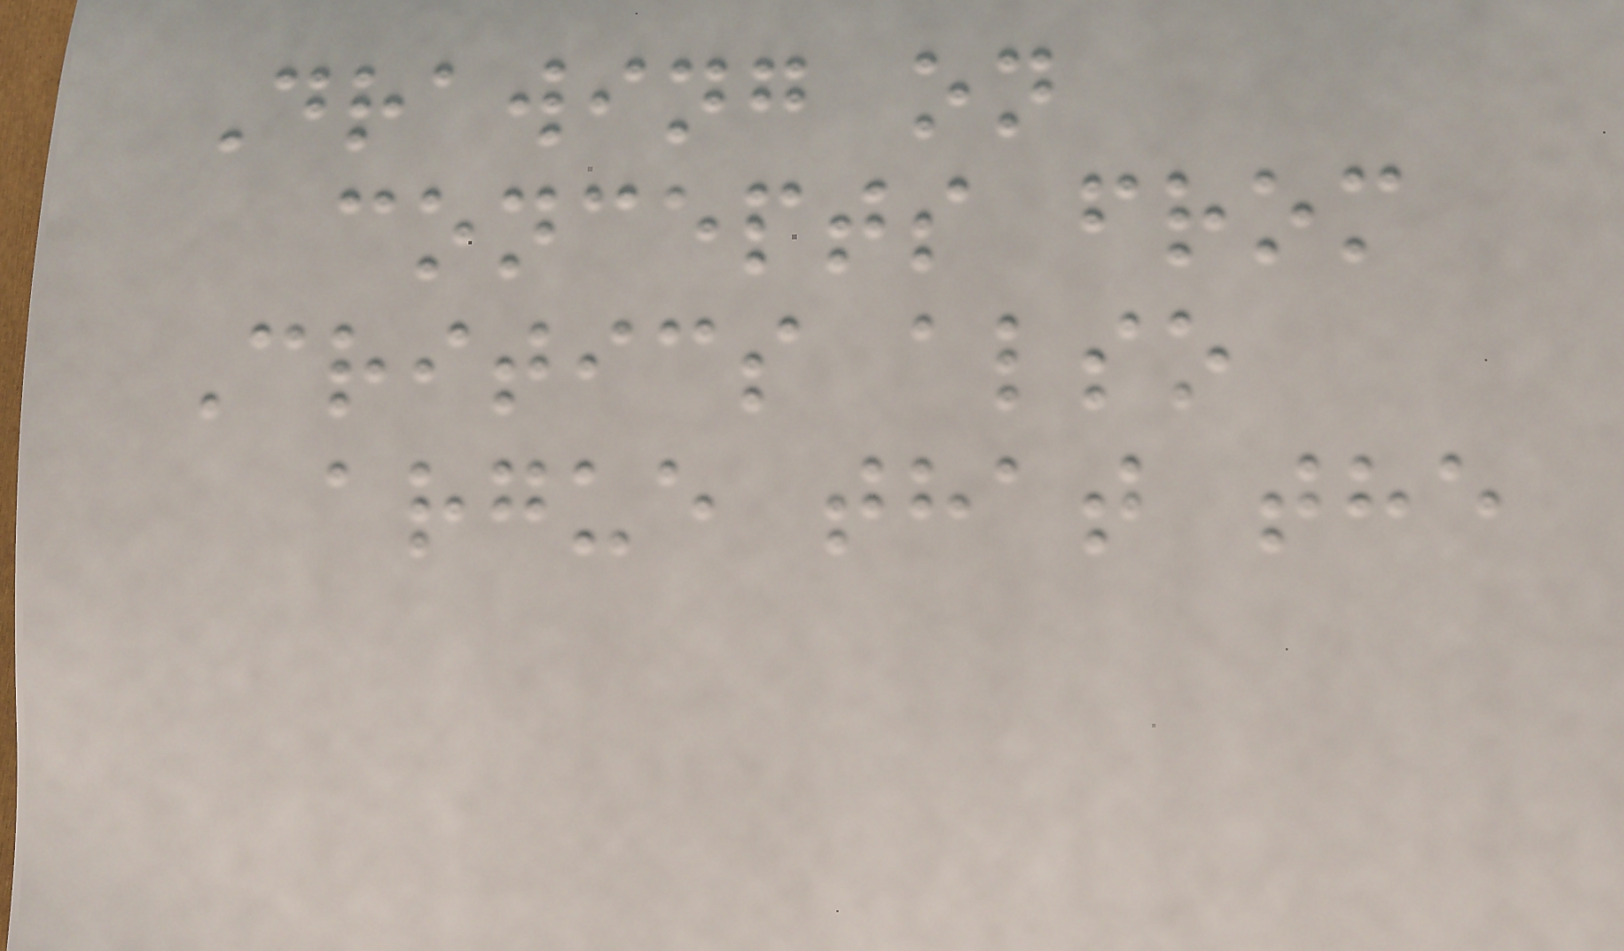Drawing on
concepts from
Critics also
argue that the
